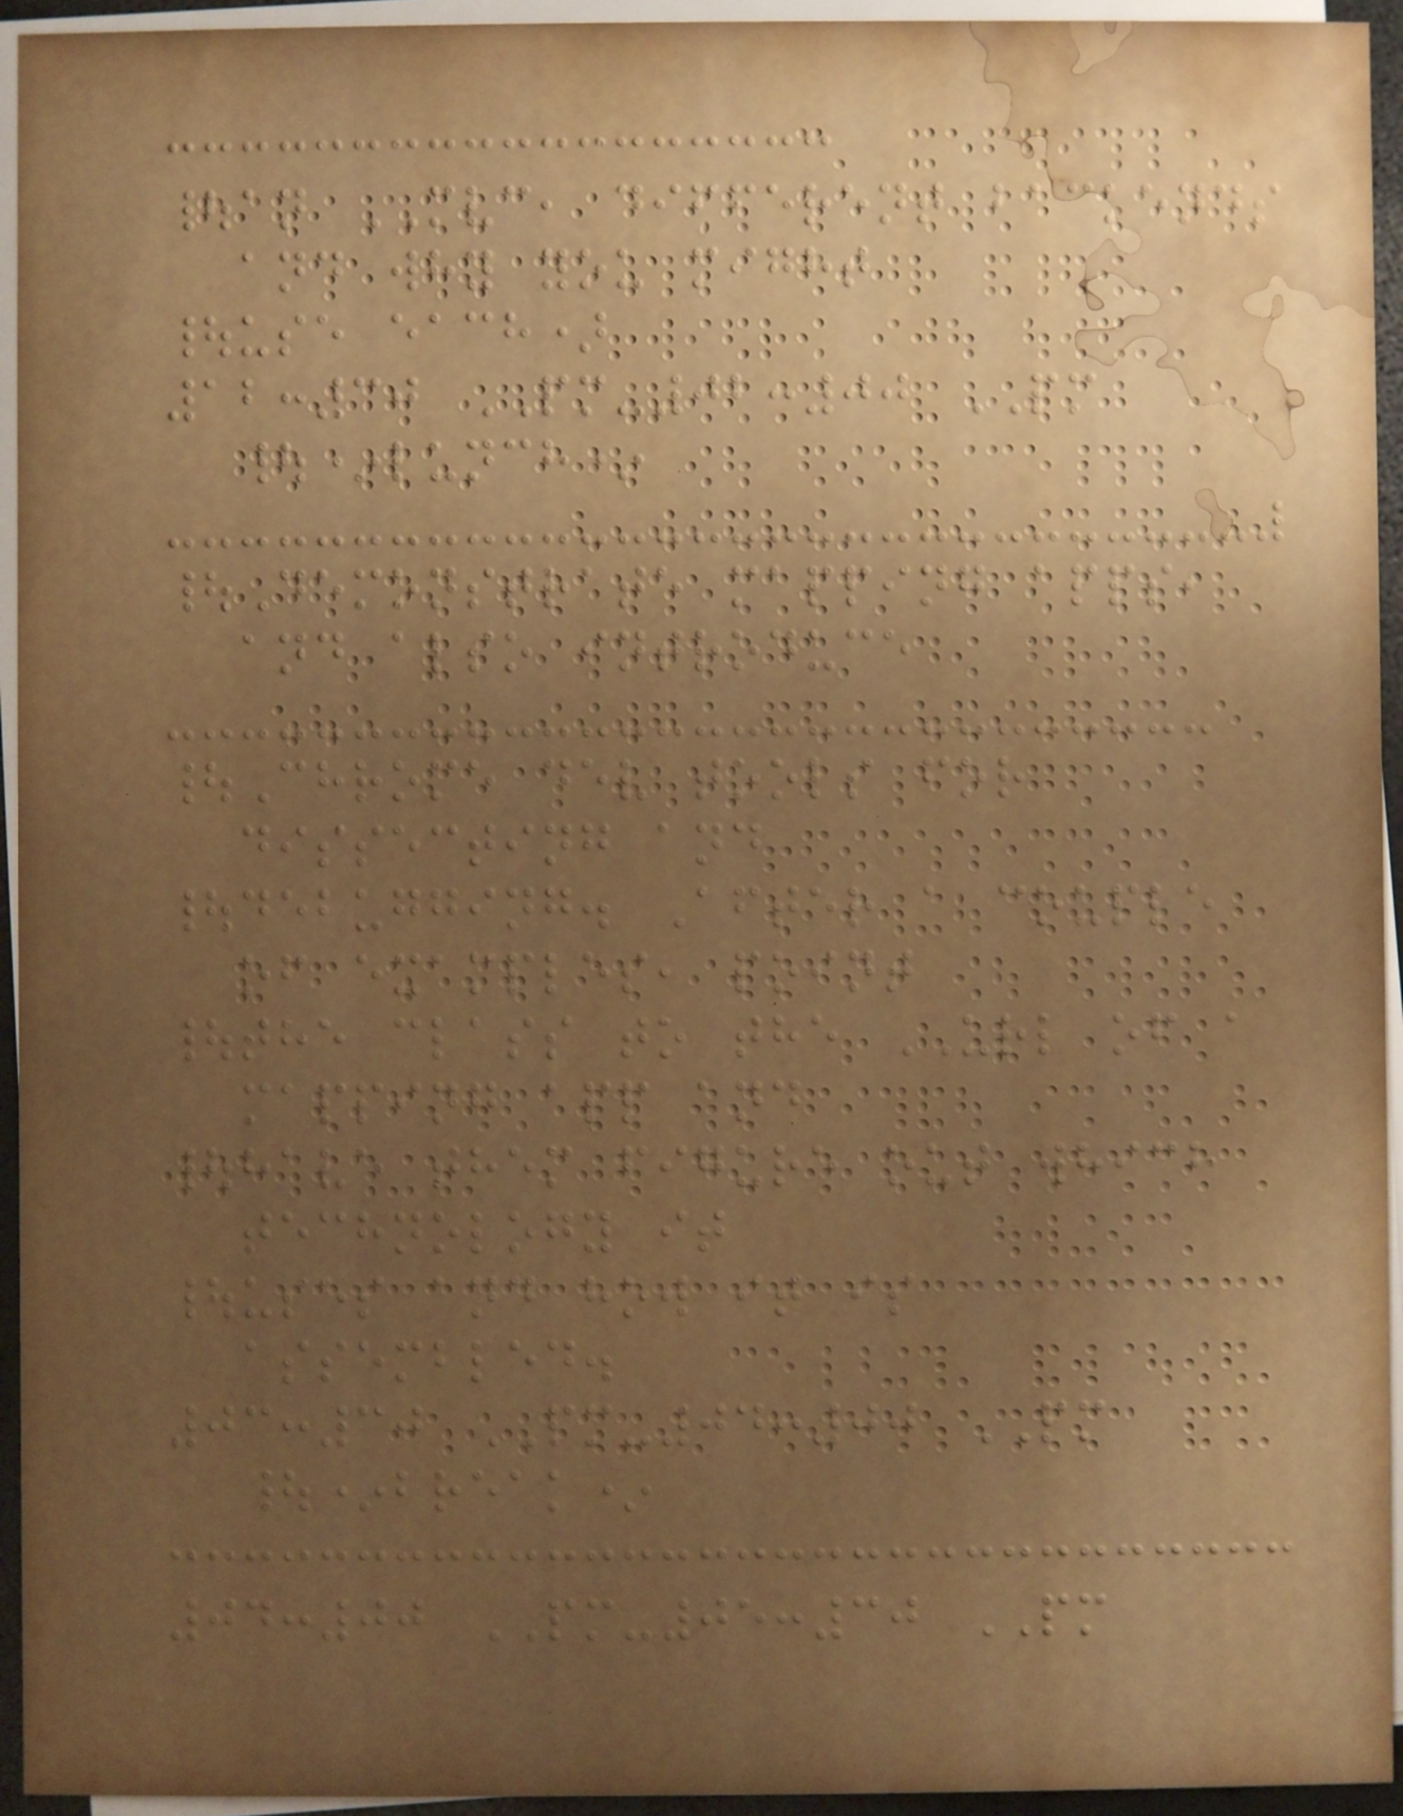|an MVC, different backends
and why you might
|use each)
12:30 PM-02:00 PM
|*lunch*
|Demonstrate mapping apps,
and also introduce
|Chrome dev tools for
dissecting and
|debugging. After a couple
of examples, point
|the class to the URL of a
mapping app and
|have them figure out which
technology it
|uses and how it is
assembled.
03:30 PM-04:00 PM
|*break*
04:00 PM-05:30 PM
